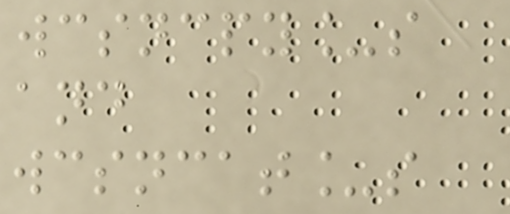wcsncpy_s
and
wcsncat_s
